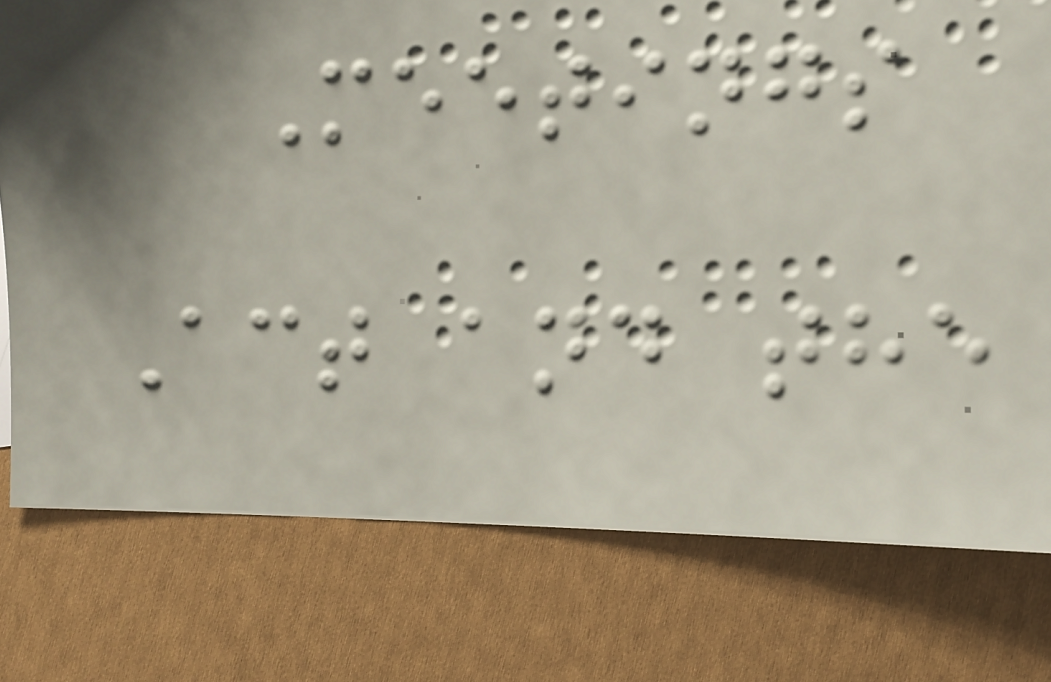Meetings
Act and the
